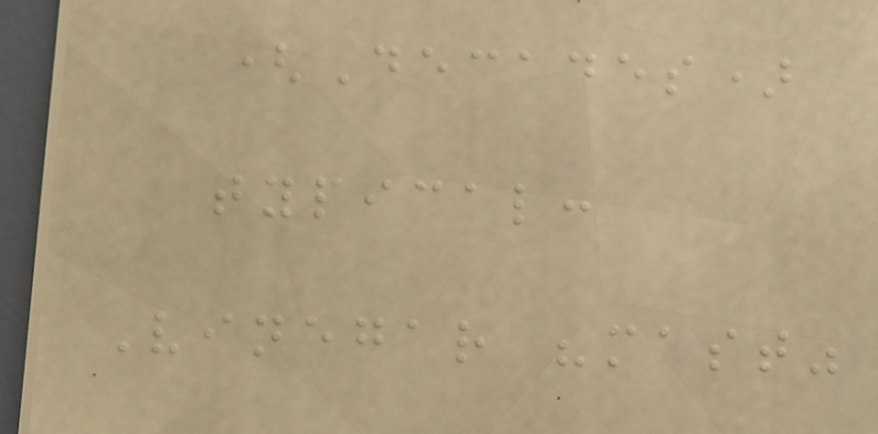(Decades)
typical:
Vinegar "mast"
